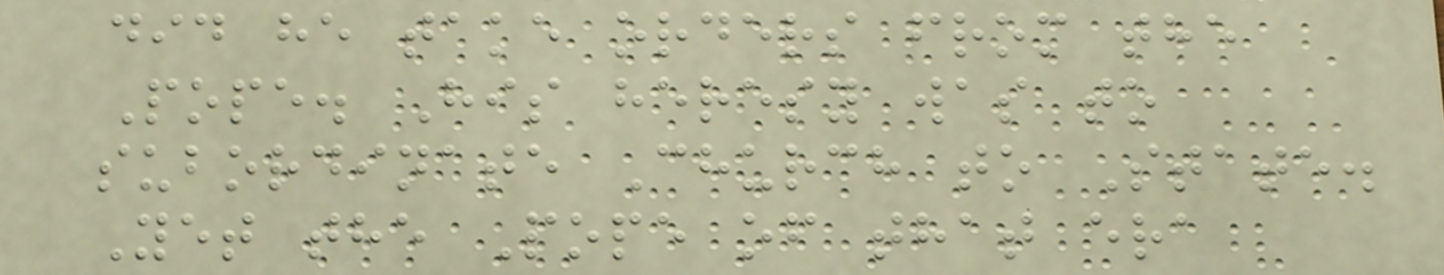did he take orders from the
Pope. His heresy was to
subordinate Church to State.
Yet the Pope of that era
